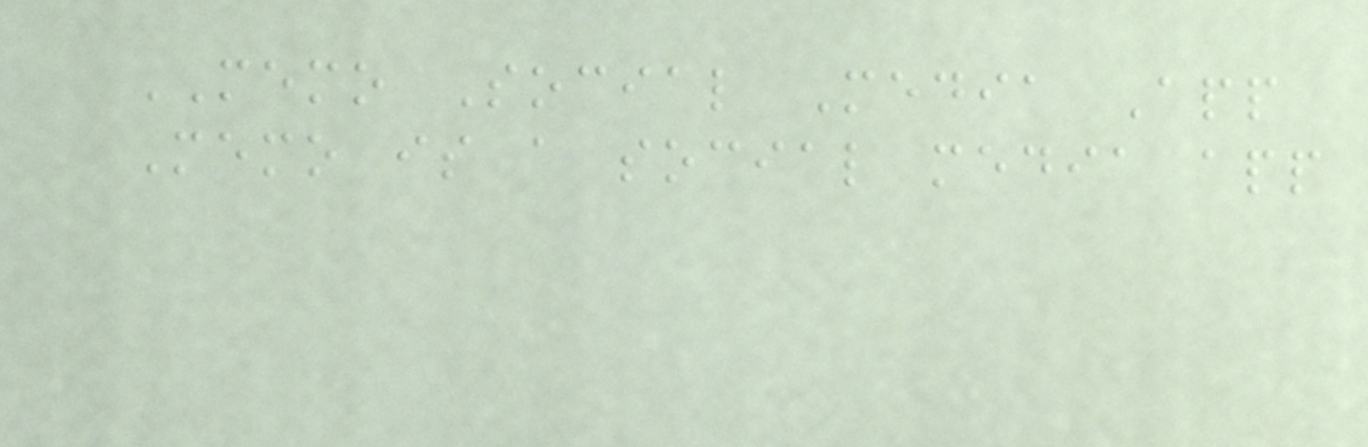MEMO Social Media App
Memo is a social media app
